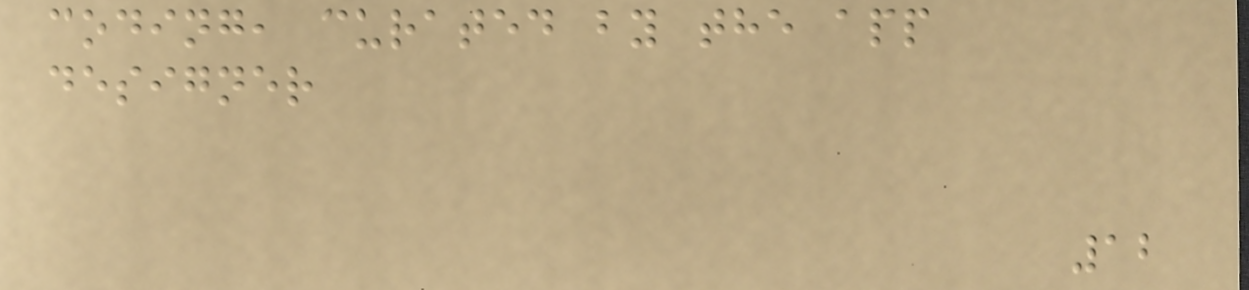coding, curated by the app
designer
12
